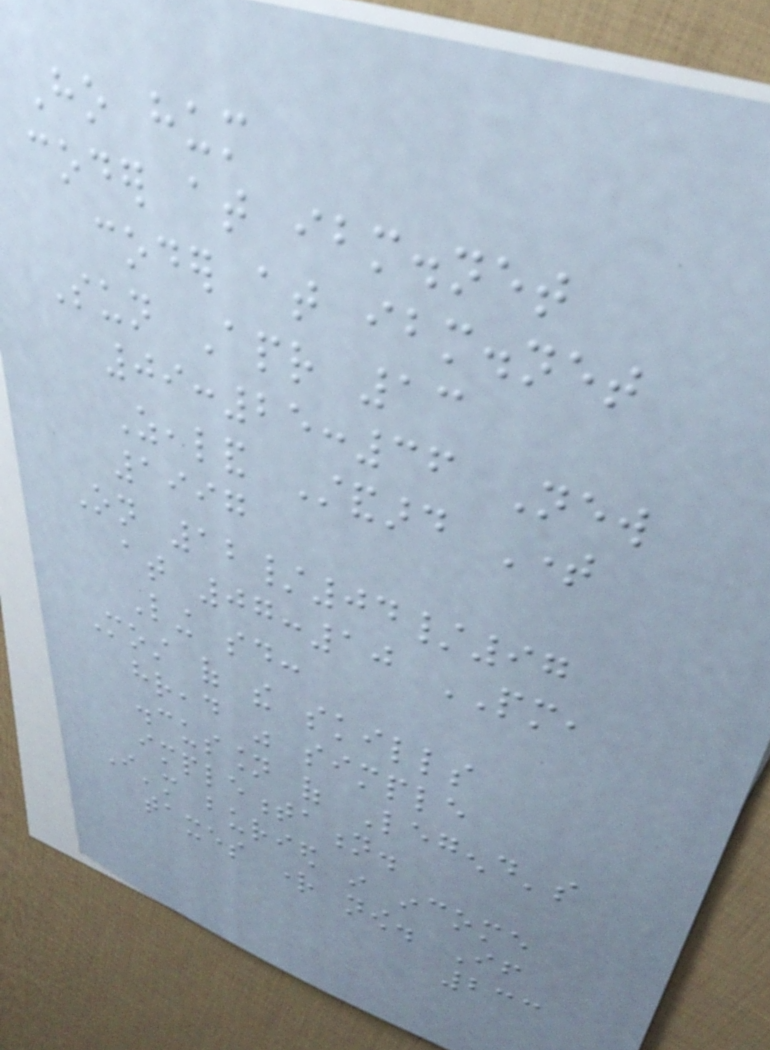Ho hum
coder at ibm.net
coder at ibm.net
Sun Apr 13
09:25:36 New
Zealand Standard Time
1997
On 12/04/97
at 07:10 PM,
Ling said:
Most of the skills
hread was simple
discussion of Legend's
implementation.
I'm buried in income
taxes right now. If
233
